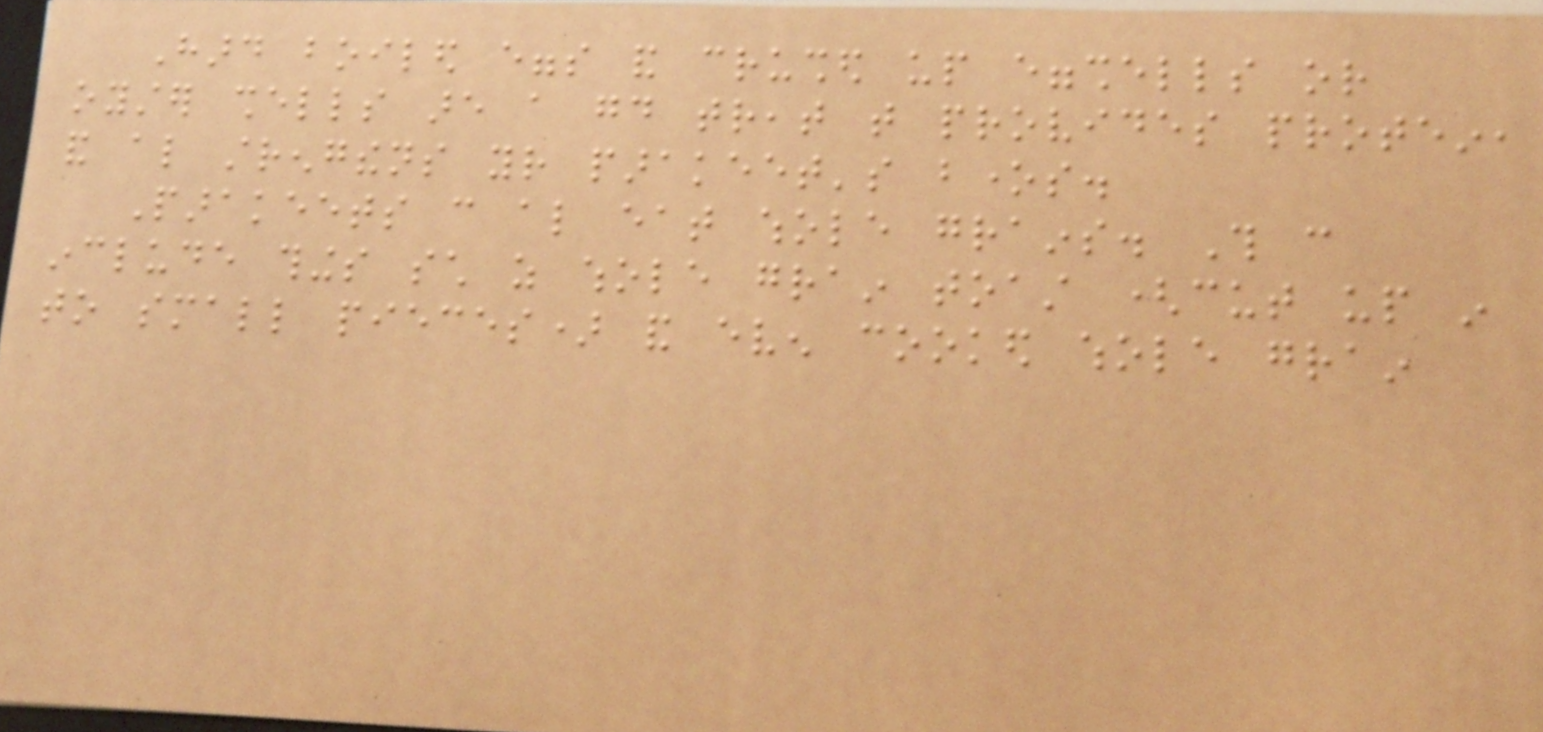Hard boiled eggs and crushed up eggshells or
oyster shells are a good treat that provides protein,
and also strengthens your parakeet's bones.
Parakeets can also eat whole grains. This can
include things such as whole grain toast (cut up in
to small pieces) and even cooked whole grain
